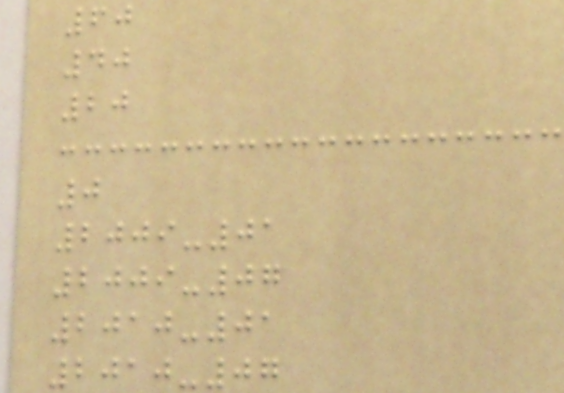60
40
20
0
2009-01
2009-07
2010-01
2010-07
